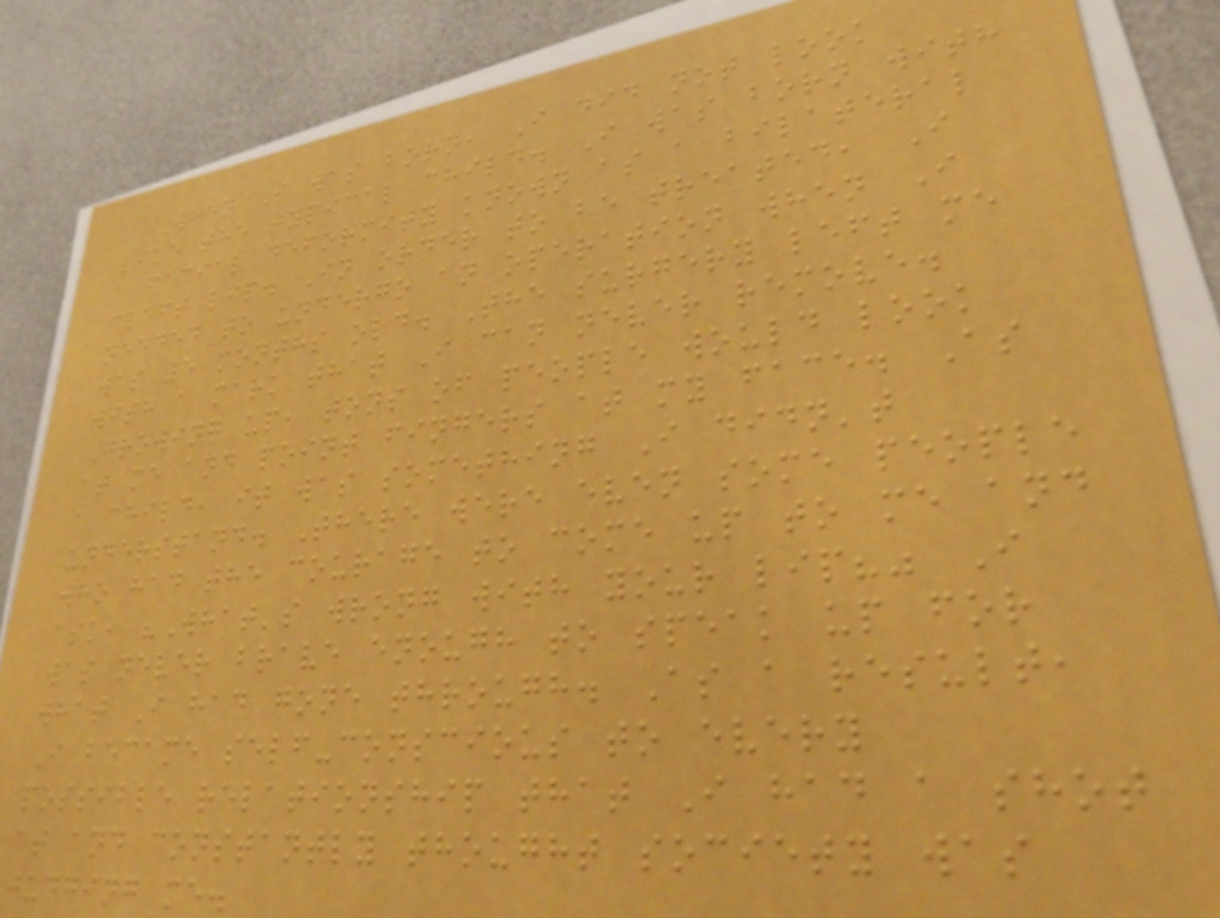When I was born, I did not look
like the typical child. I was born with
a facial deformity known as a bilateral
cleft lip. In order to be treated, I
needed to undergo an operation when I
was 5 months old. The surgery left me
with a mark that I can never remove.
Growing up, tons of people would look
at me and point fingers at my face. As
a child, it was something I didn't
understand. There were even some people
who had the courage to come up to me and
ask, "What's wrong with your lip?" I
was never brave enough to speak up for
what I had gone through. As a result,
I became self-conscious to every
possible relationship that I had a shot
at and constantly thought society was
judging me.
